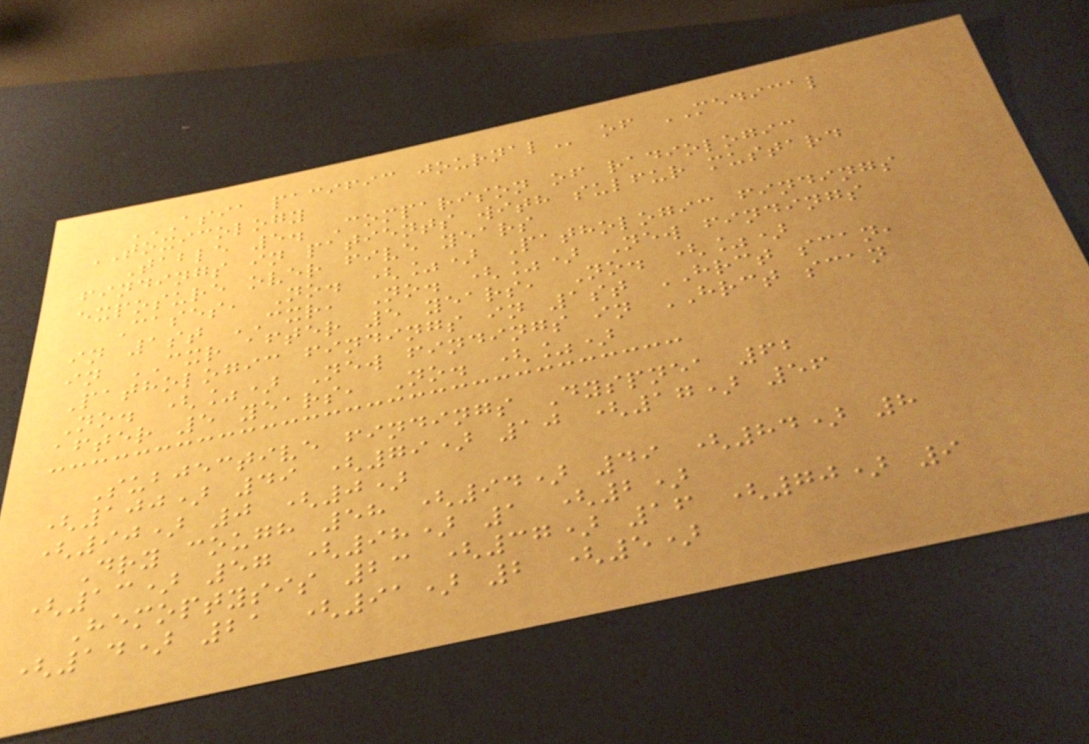ASIA PACIFIC JOURNAL of MEDICAL
TOXICOLOGY
Table 5. Comparison of radiologic
findings in patients with sulfur mustard
exposure over five years
Cases, No. (%) Pathologic findings
in 1st CXR, No. (%) New findings
in CXR after 5 years, No. (%)
Pathologic findings in 1st HRCT scan,
No. (%) New findings in HRCT scan
after 5 years, No. (%)
Subjective findings Dyspnea 62
(100) 49 (79) 10 (17) 56
(90) 0 (0)
Dry cough 58 (94) 49 (84) 8
(13) 57 (98) 1 (2)
Hemoptysis 23 (37) 16 (70) 9
(14) 21 (91) 2 (5)
